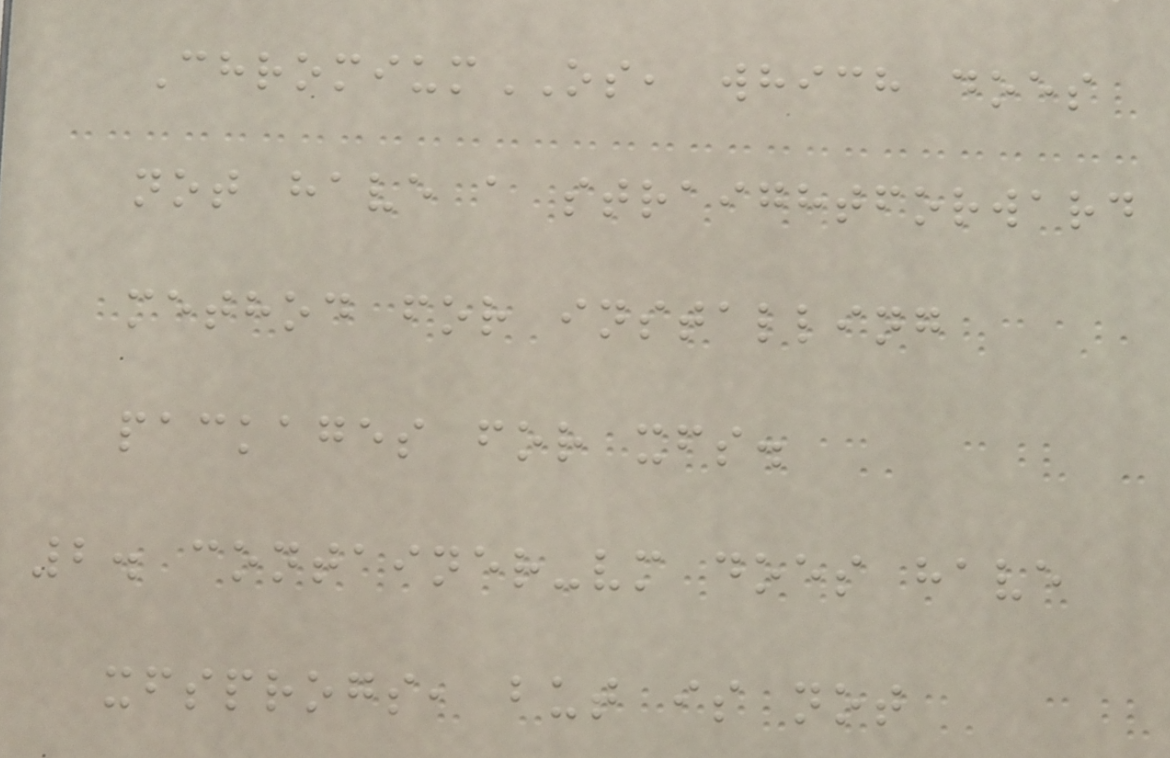ChromiumOS, which does
not have a straightforward
method for installing
packages for xfs.
2. container-vm does have
xfsprogs, but is not
